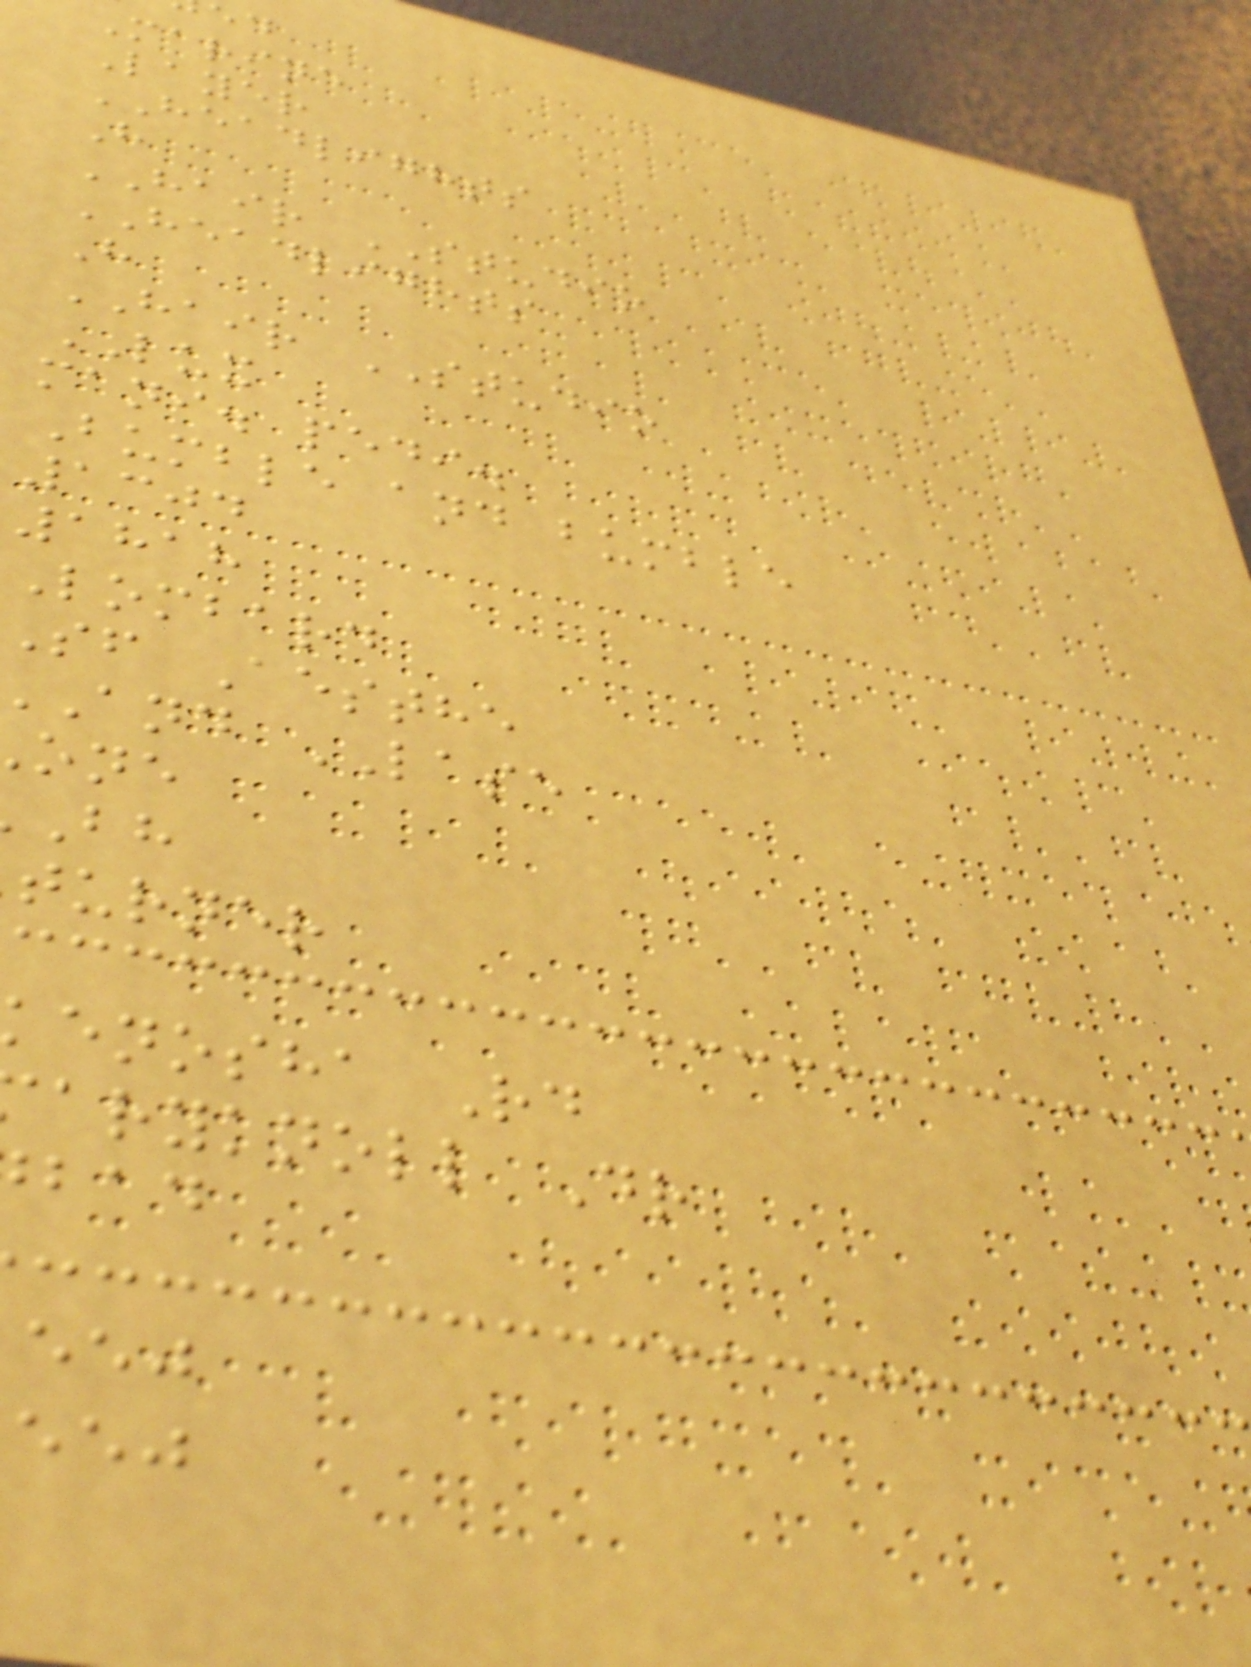Marine
Layer
HEADLIGHTS
H
HAIR STUDIO
HEADLIGHTS
H
HAIR STUDIO
LUX
mani. pedi.
Bumble and bumble
1304
1818
Lombard
sf Aesthe
and LASE
turner
enosha Rd
aryknoll Dr
